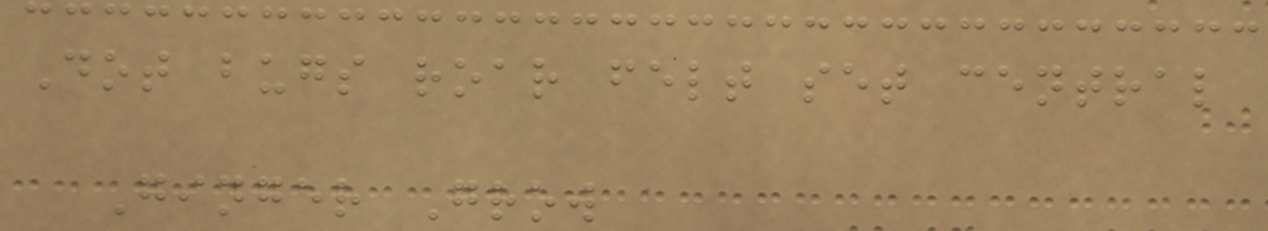Dot bugs roar felt set central
Ginger Grow
